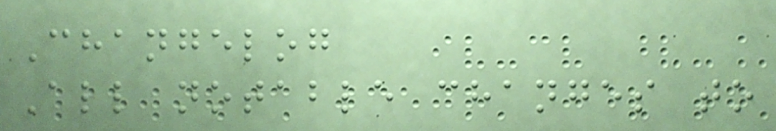Changelog
All notable changes to
